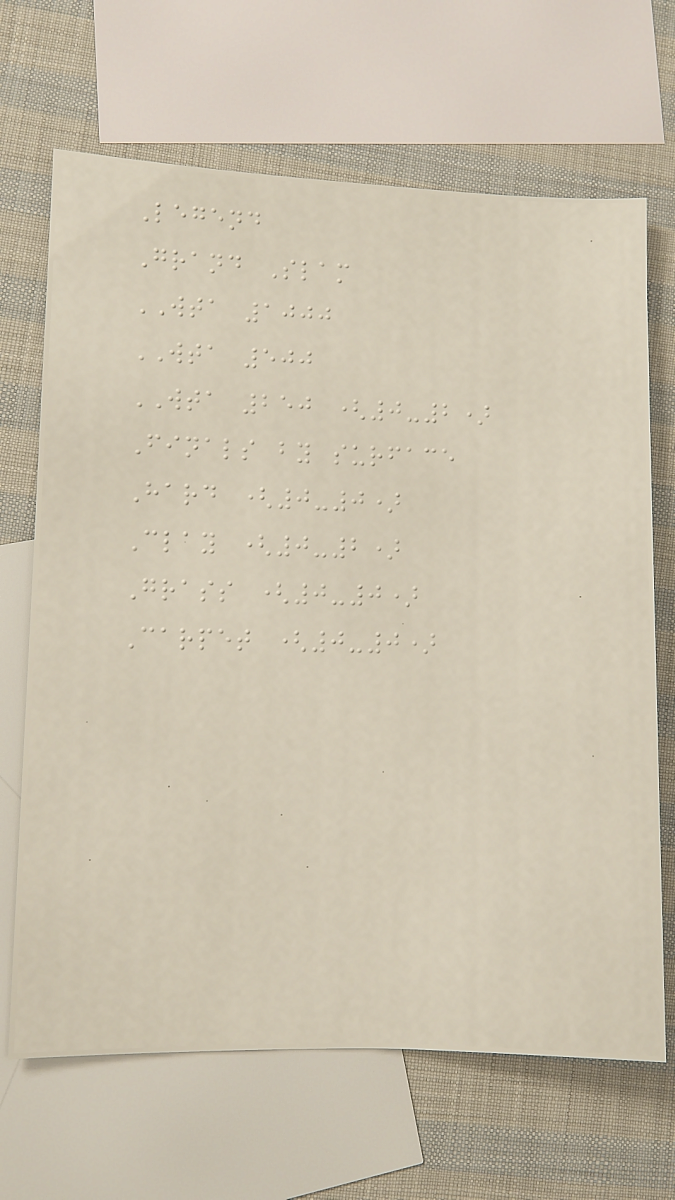Legend
Grand Slam
WTA 1000
WTA 500
WTA 250 (0-2)
Finals by surface
Hard (0-0)
Clay (0-2)
Grass (0-0)
Carpet (0-0)
